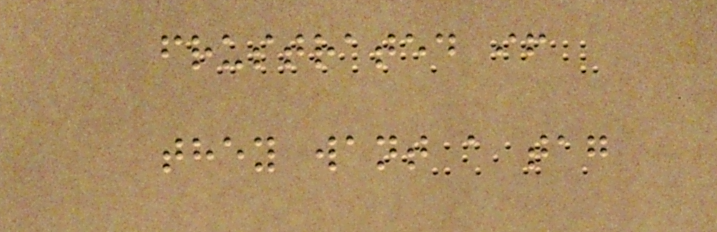frustrated if
they want a tag
